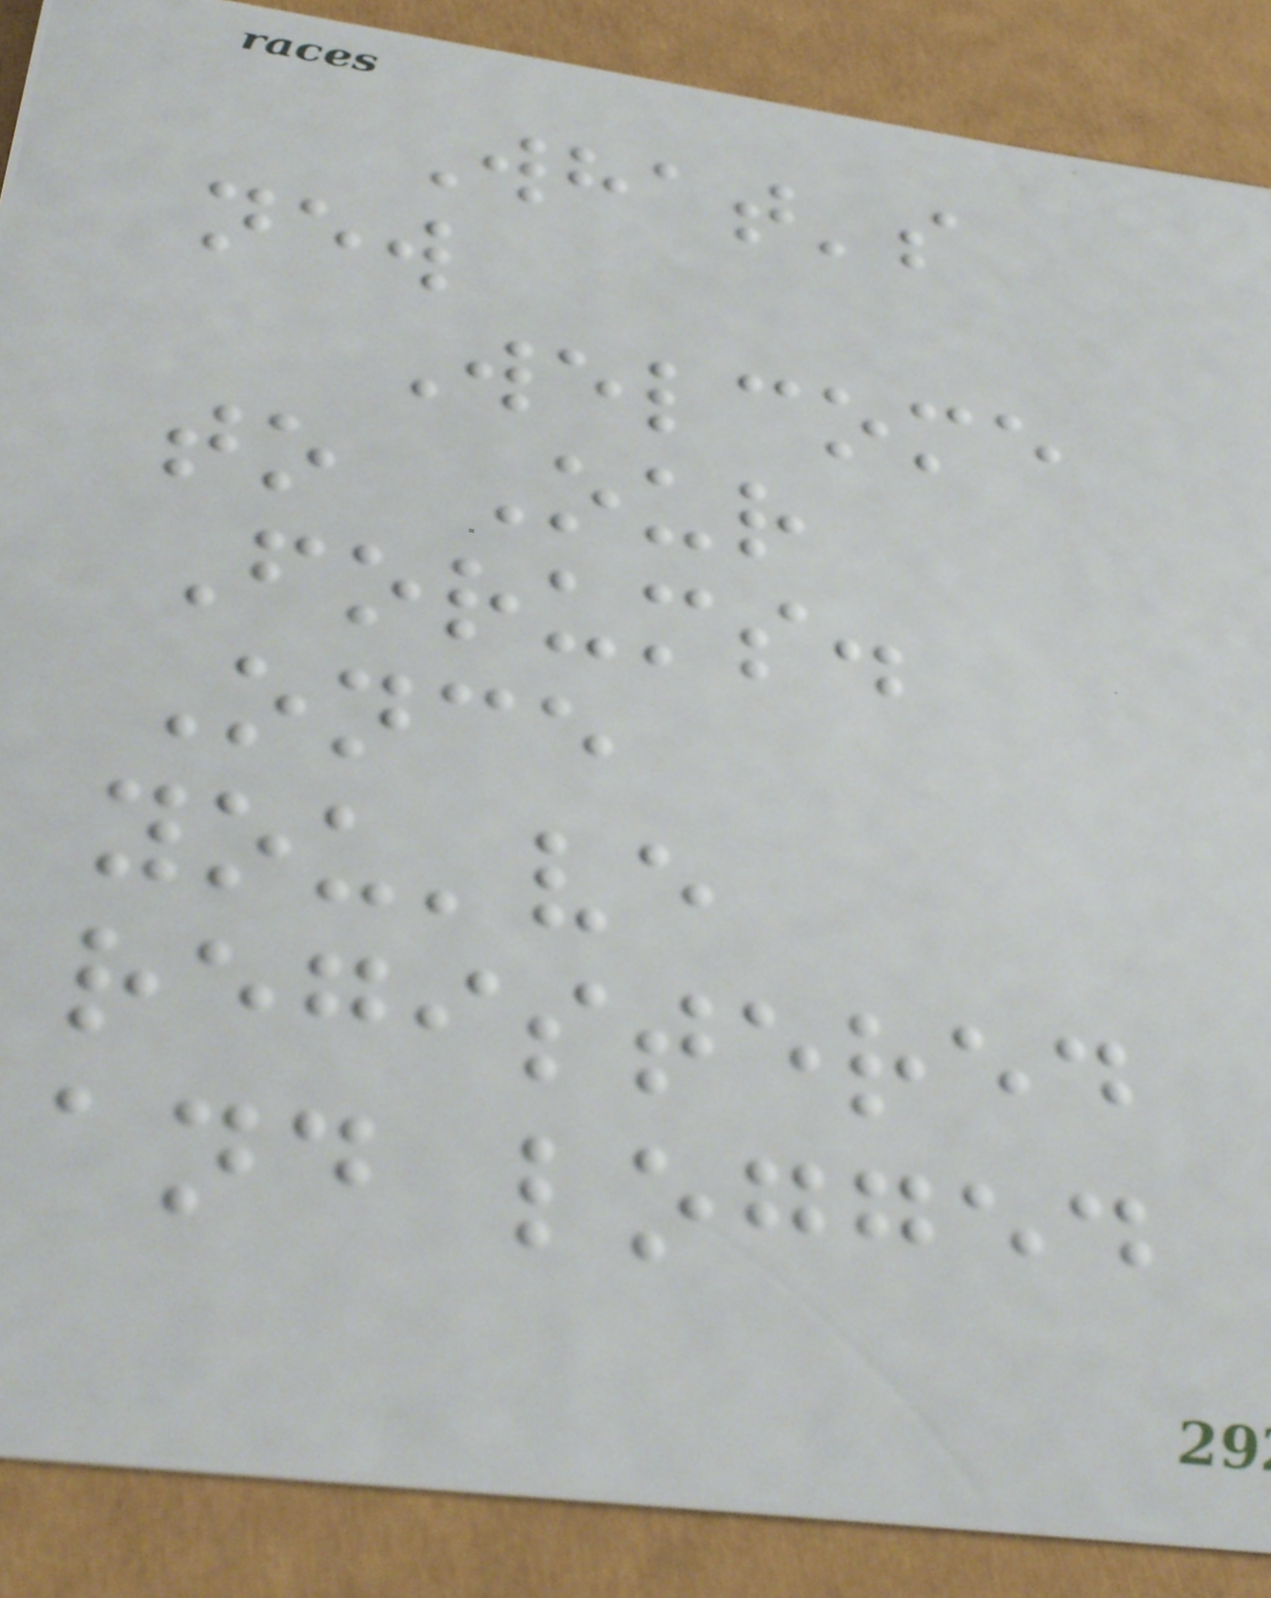What's
new
Welcome
to Our
Forums.
Once
you've
registered
and logged
